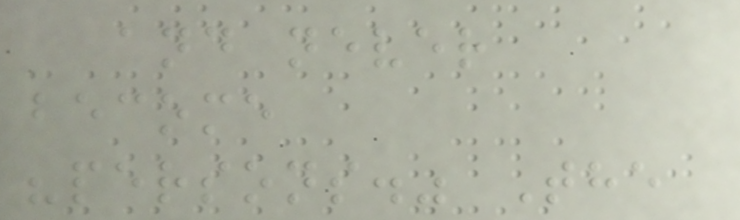and never
become
"persons." The
